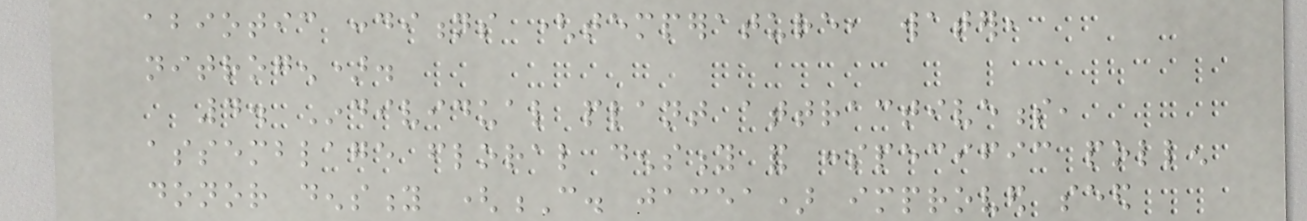abiotic conditions (temperature, water,
nitrogen).
4. Individual plant attractiveness,
assemblage floral density and conspecific pollen
donor density (C. jacea) improved seed
